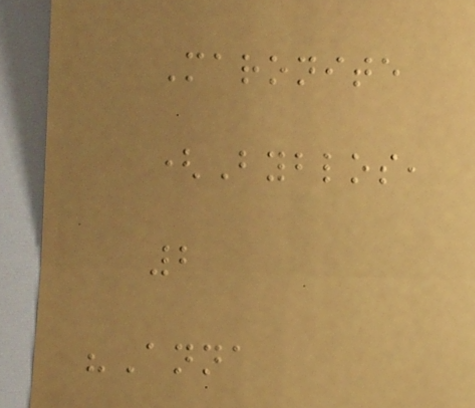Maronite
(Byblos,
2
"Anna
